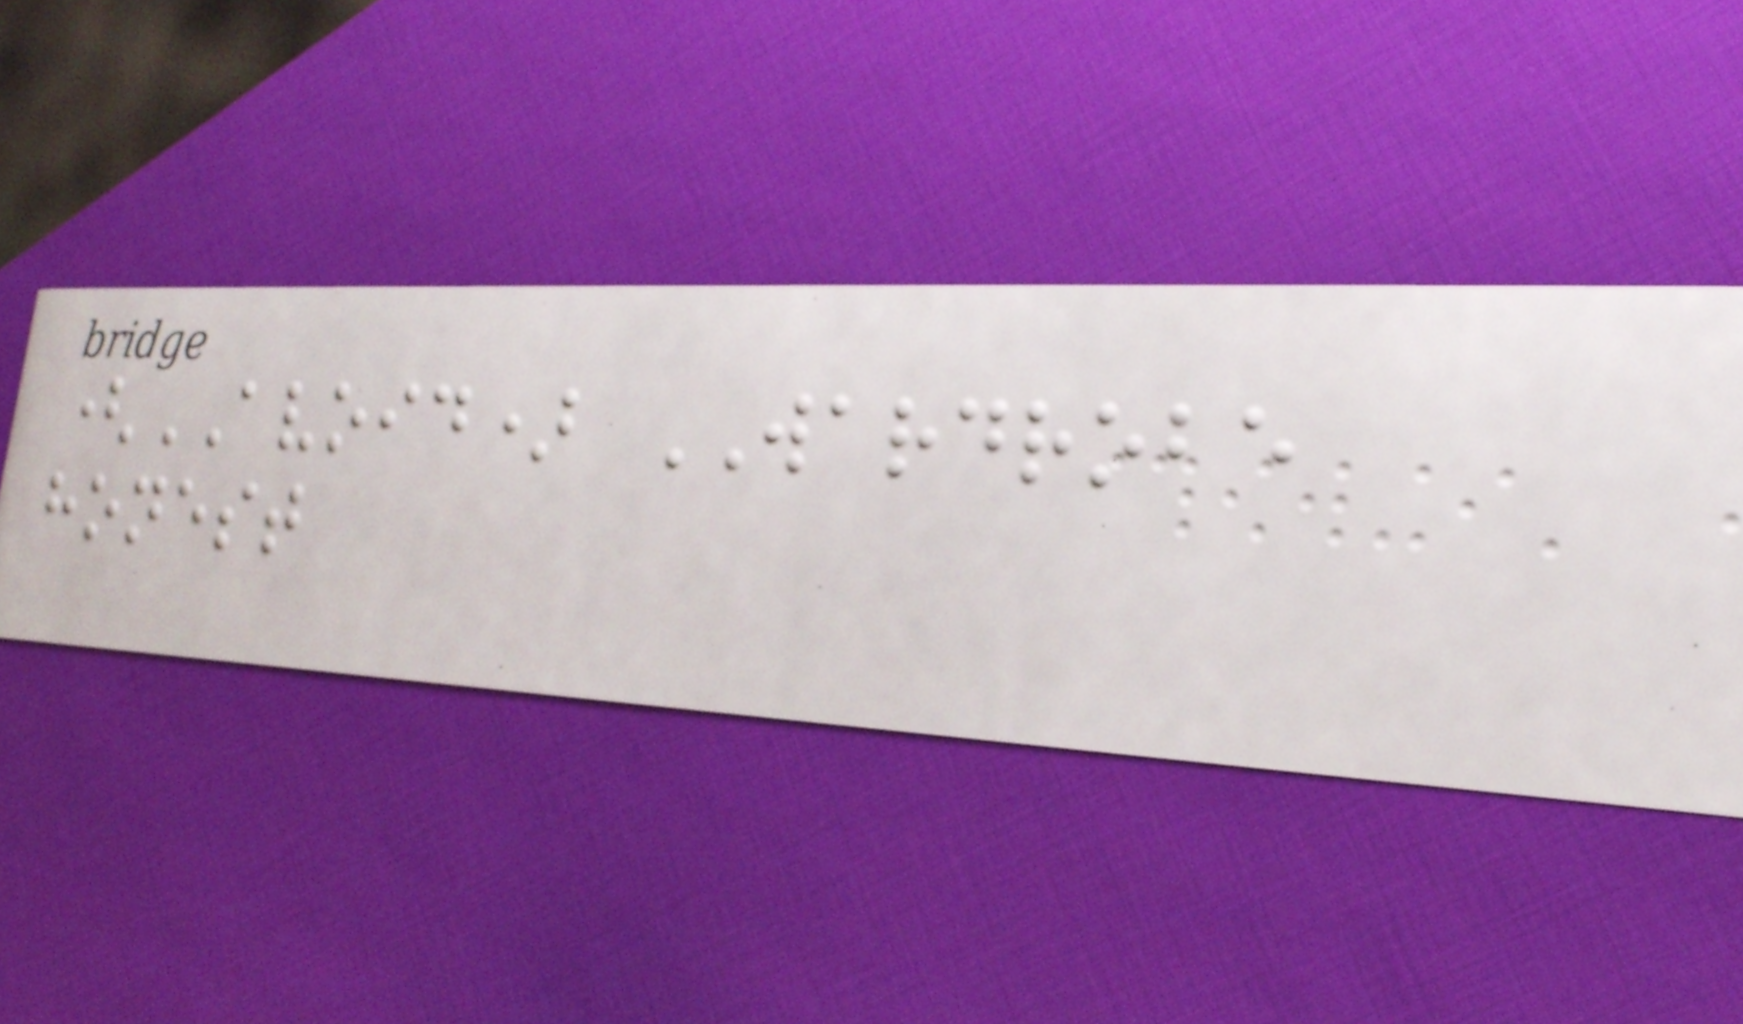(AVOID) WARDROBE
honest
